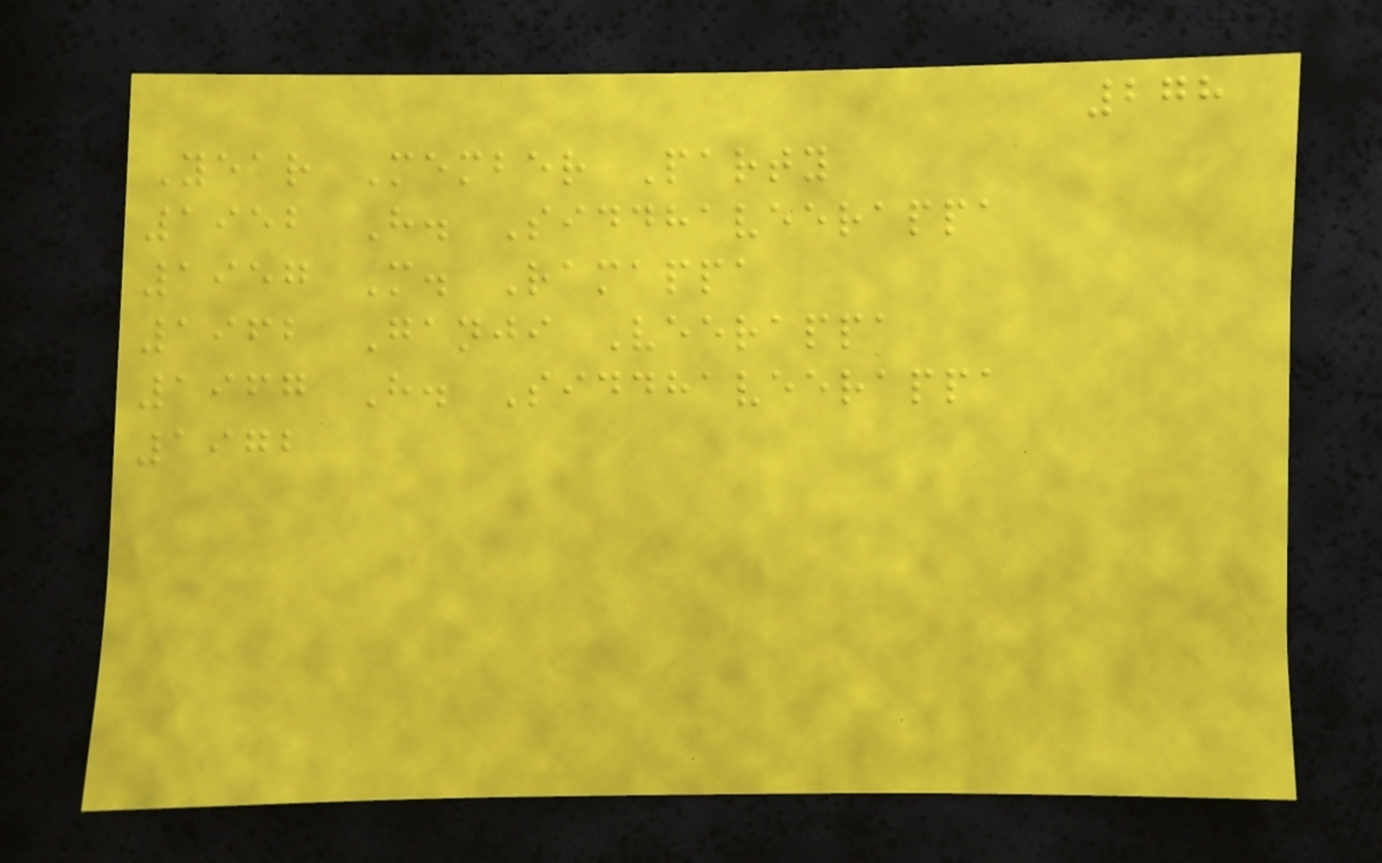278
Year Member Party
1952 H. Siddhaveerappa
1957 M. Ramappa
1962 Ganji Veerappa
1967 H. Siddhaveerappa
1972
